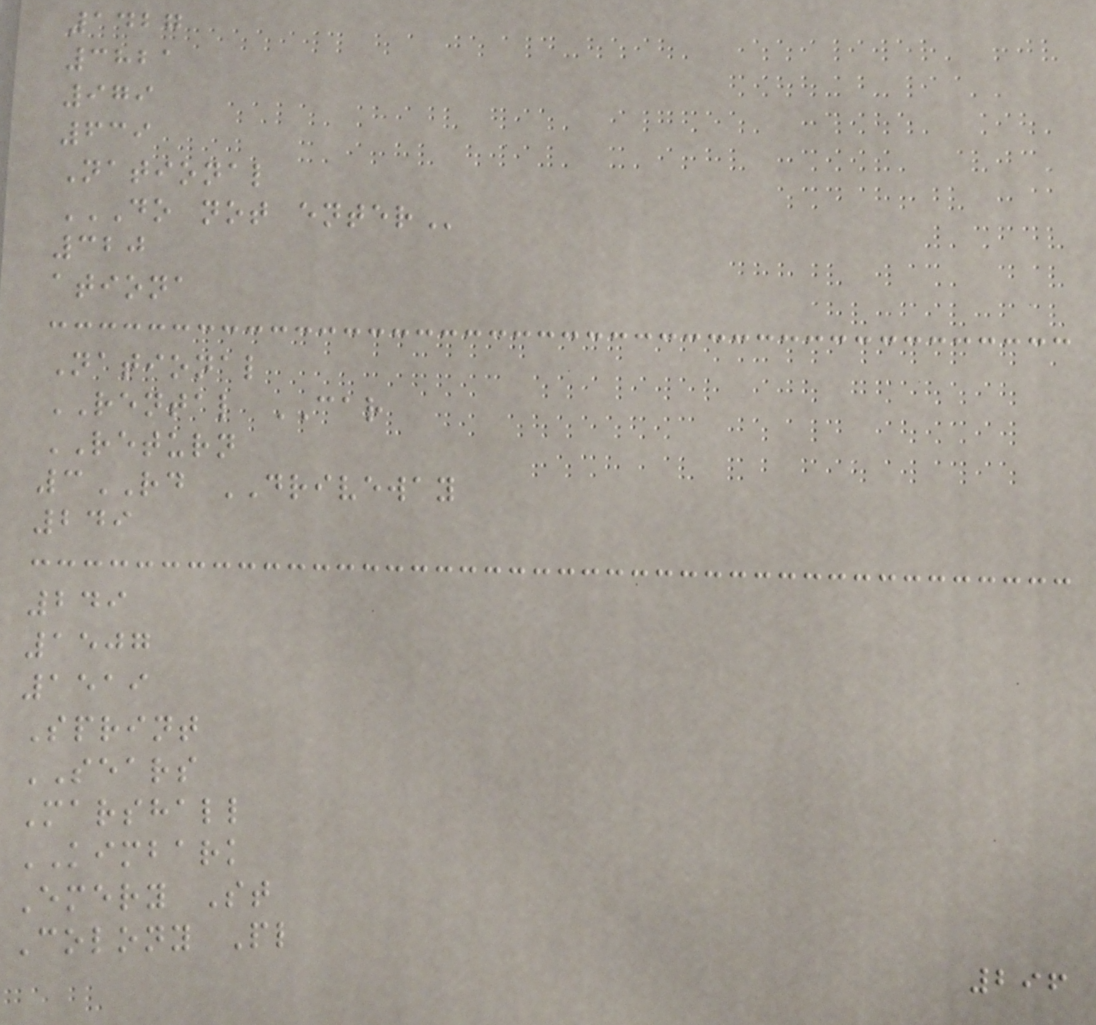1427
3821
979
639
National
DO NOT ENTER
320
ationa
National
RENTAL CAR
RETURN
3RD DRIVEWAY
249
249
1507
1519
Sprint
SEARS
Marshall
KIMBARK
Emery St
Colony Pl
296
